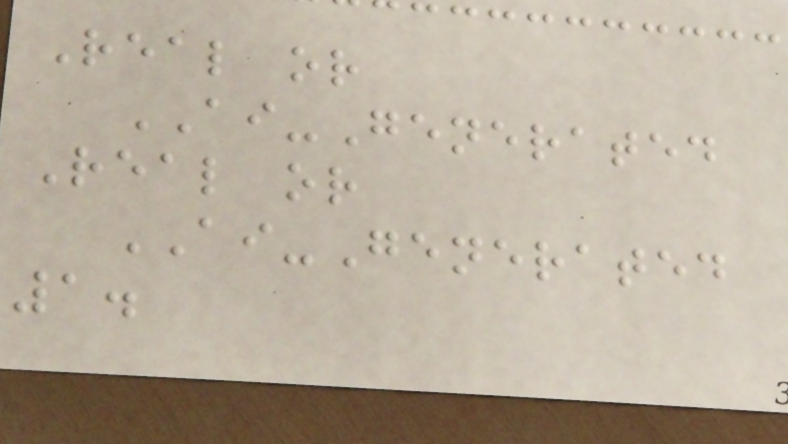Real or
AI-Generated
Real or
AI-Generated
1.
